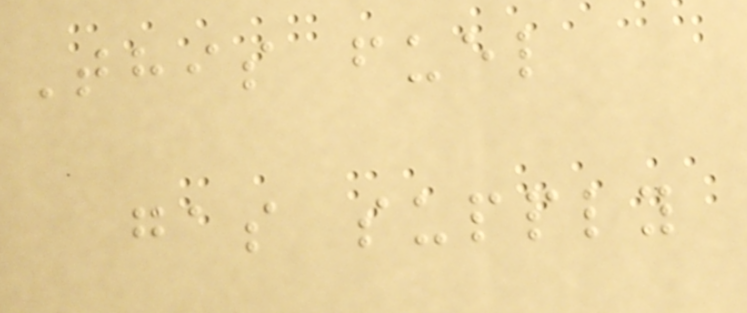This fuel
gas supply
